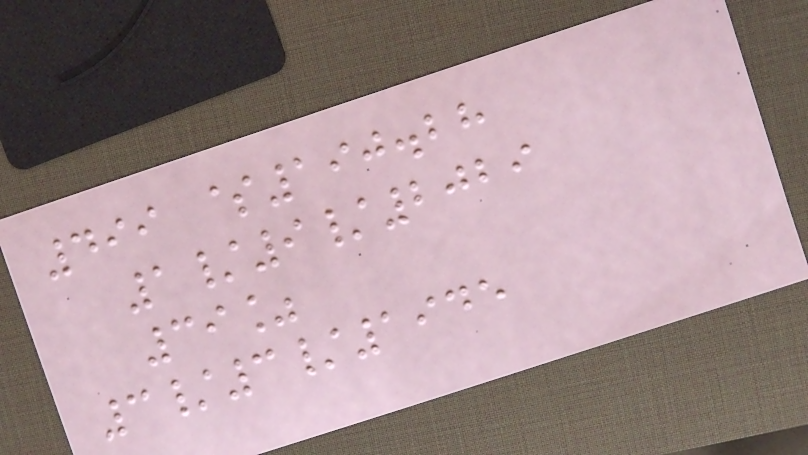499 $190.28
1/9/2029
39%
3/3/1945
